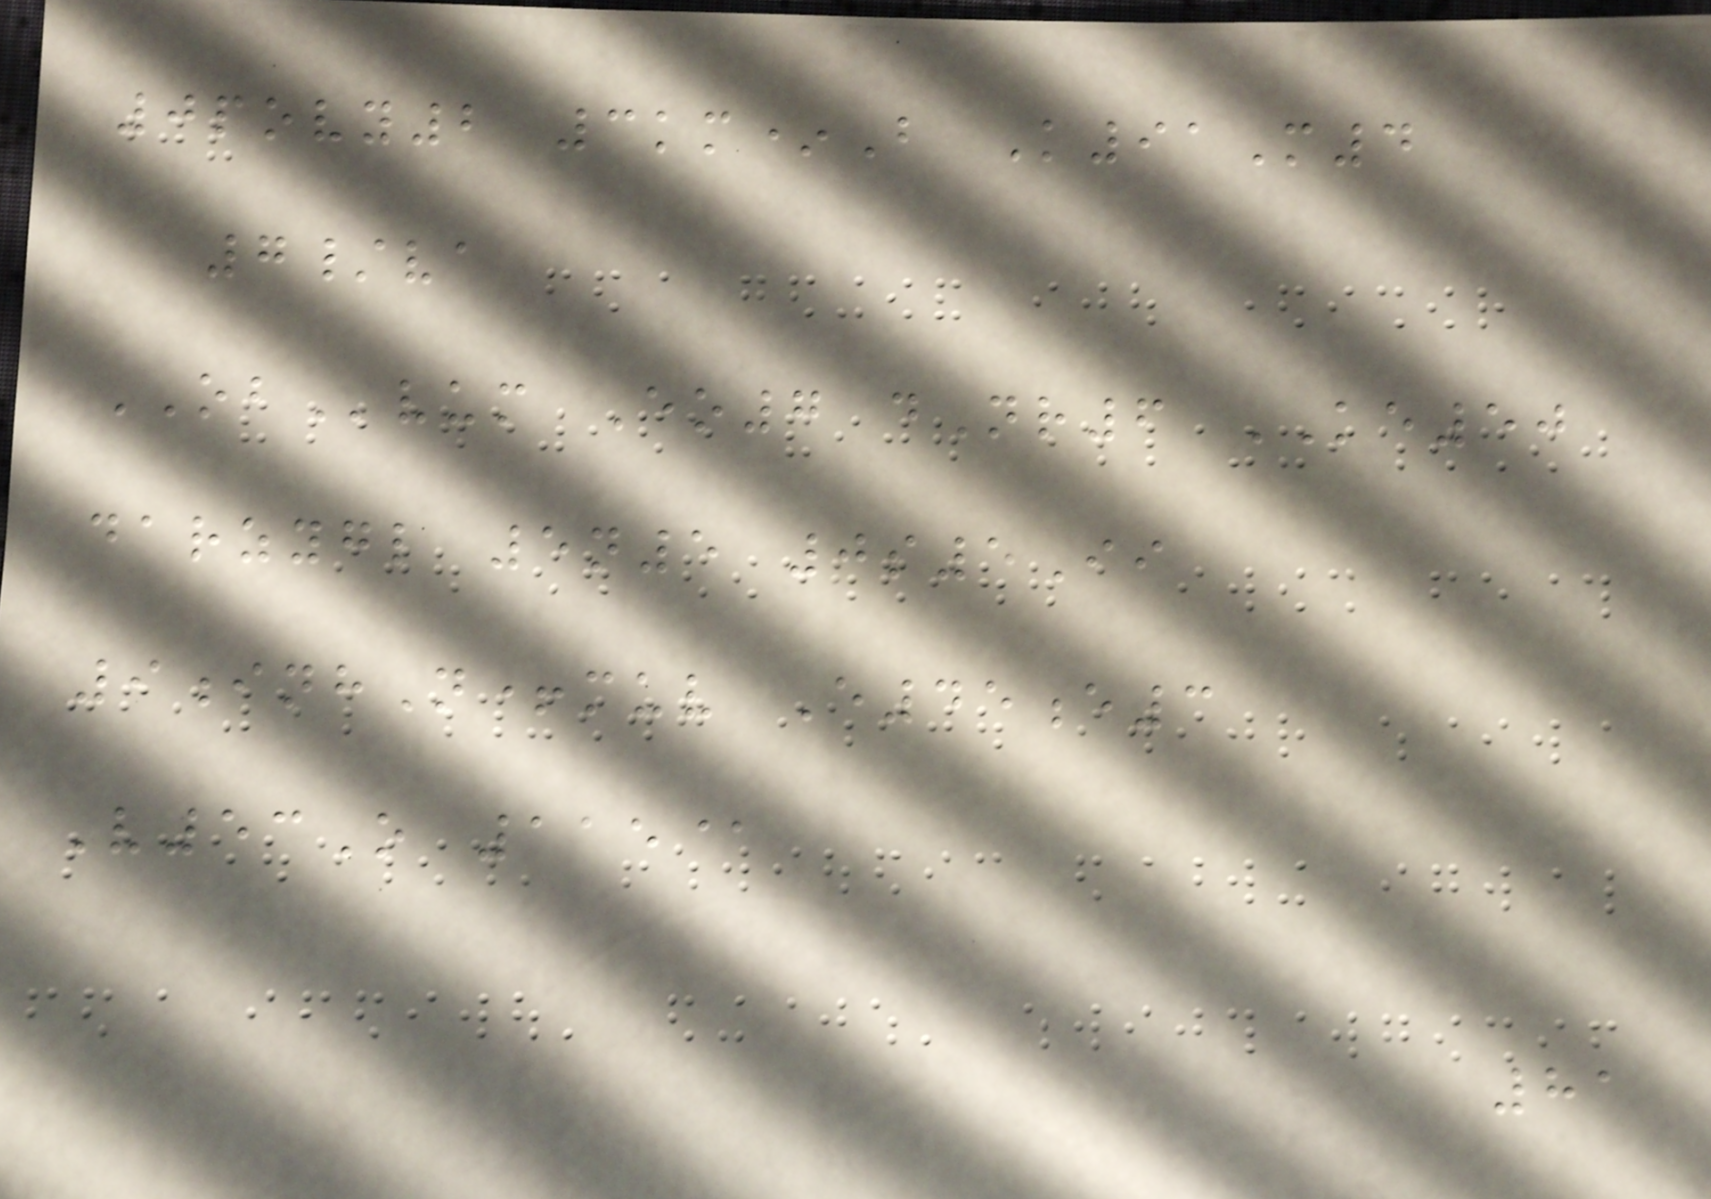0povy2 3km*B K91M4
7/va
OBvum Eo7 dNr6 KE50
darzygl 5n5 0s5Ii
9inhN+muv E45e3
V53O 115@
81
